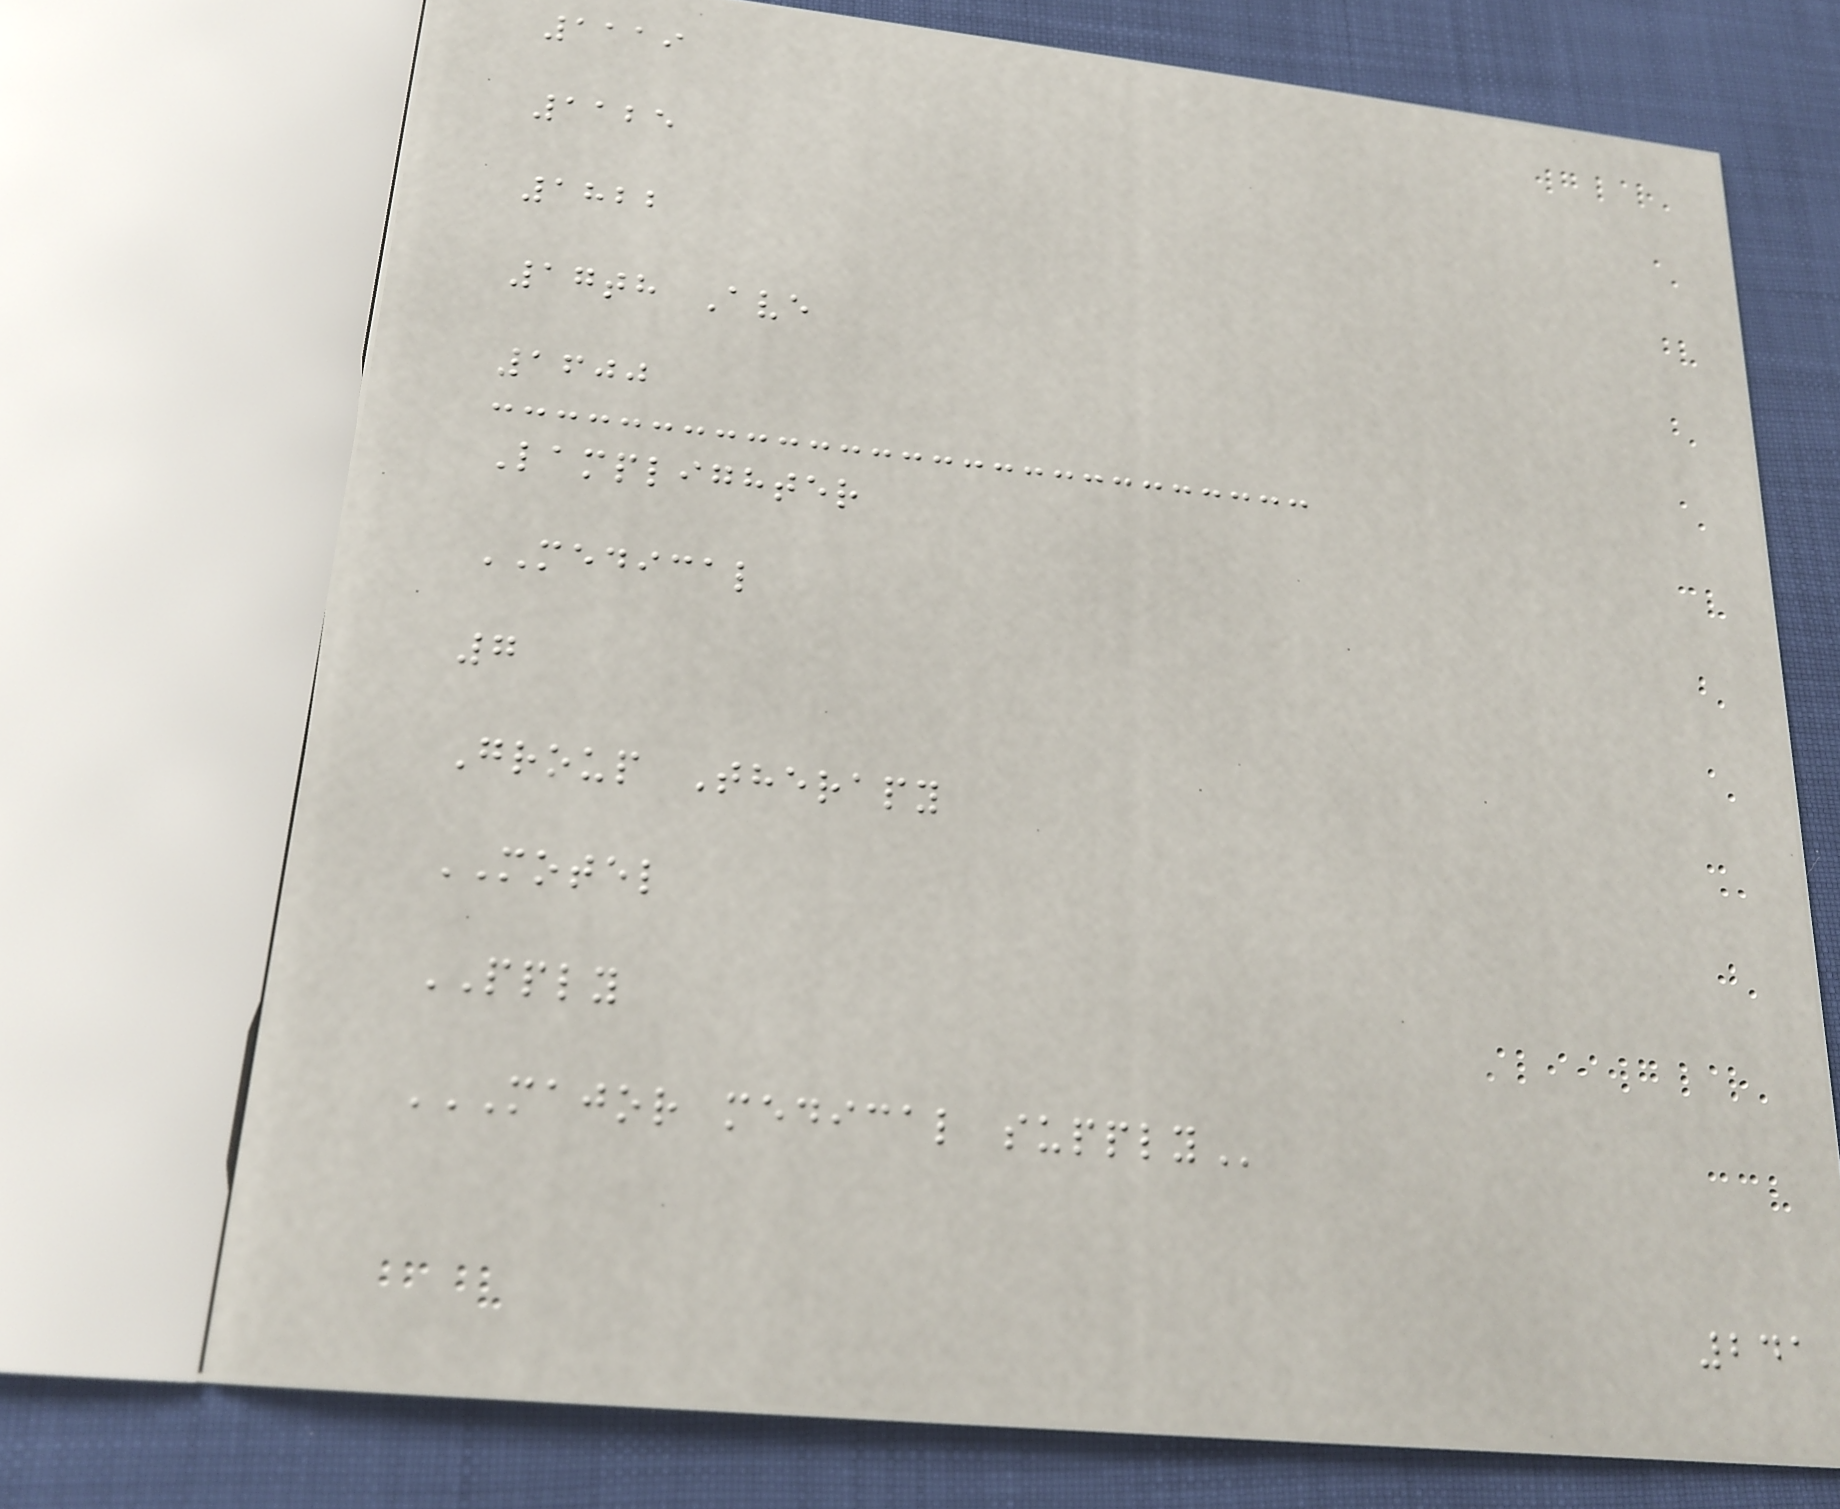1119
1125
1822
17th Ave
1600
Lamplighter
MEDICAL
7
Group Therapy
MOTEL
PPLY
MAJOR MEDICAL SUPPLY
241
